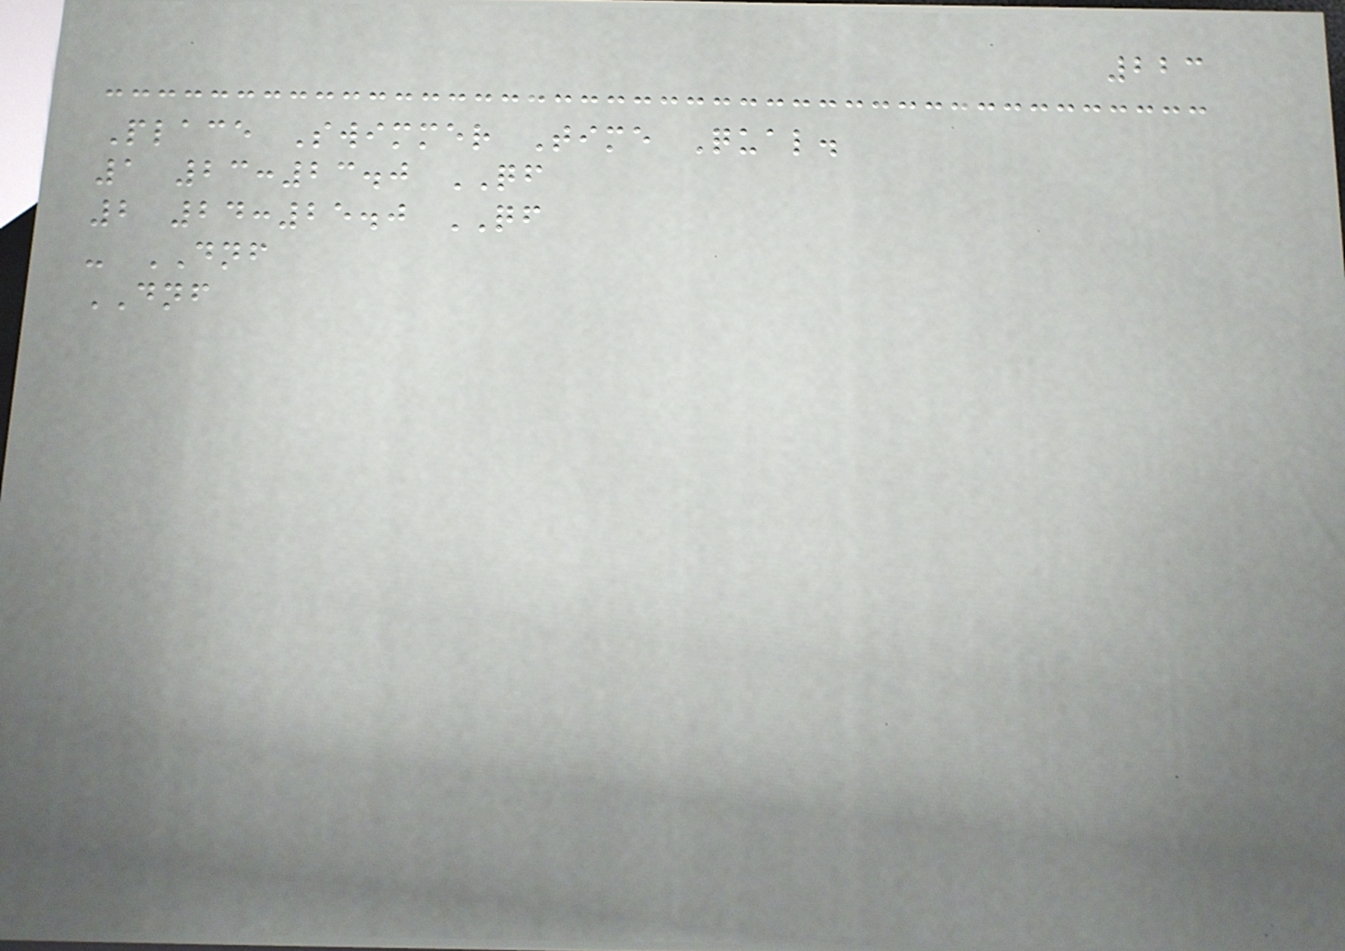223
Place Swimmer Time Qual.
1 23:23.0 QF
2 24:25.0 QF
- DNF
DNF
